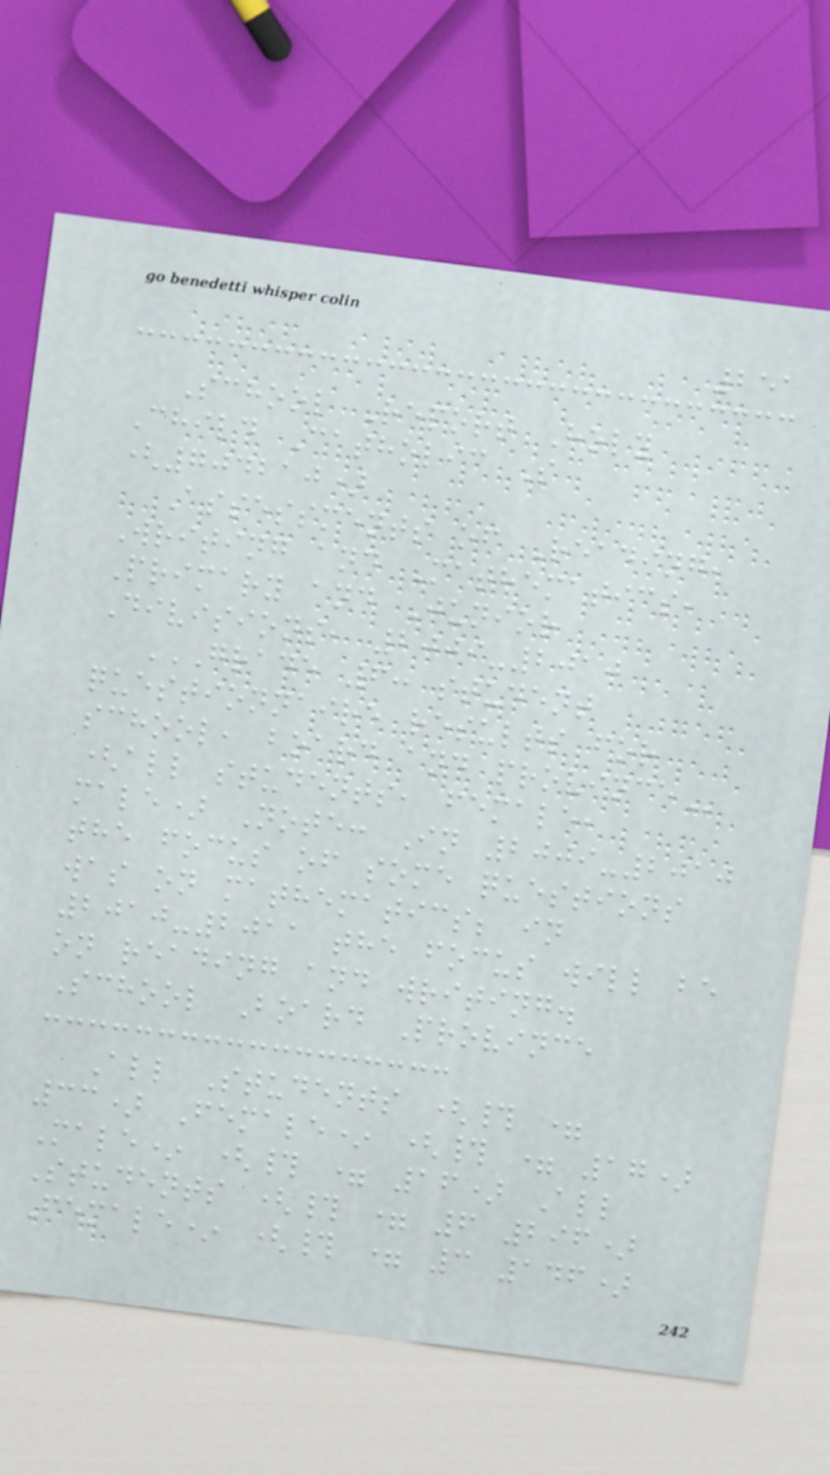251
School Report Holy
Child Catholic S
(704210)
Assessments of Reading,
Writing and Mathematics,
Primary and Junior
Divisions, 2009-2010
GRADE 6: STUDENT
QUESTIONNAIRE RESULTS FOR
SCHOOL, BOARD AND PROVINCE
(all students, female,
male) Note: In 2009-2010
the focus of some questions
was on mathematics; in
2010-2011 the focus will be
on reading and writing.
School Board Province
All Students (# =
33) Female* (# = 17)
Male* (# = 16) All
Students (# = 6 296)
Female* (# = 3 146)
